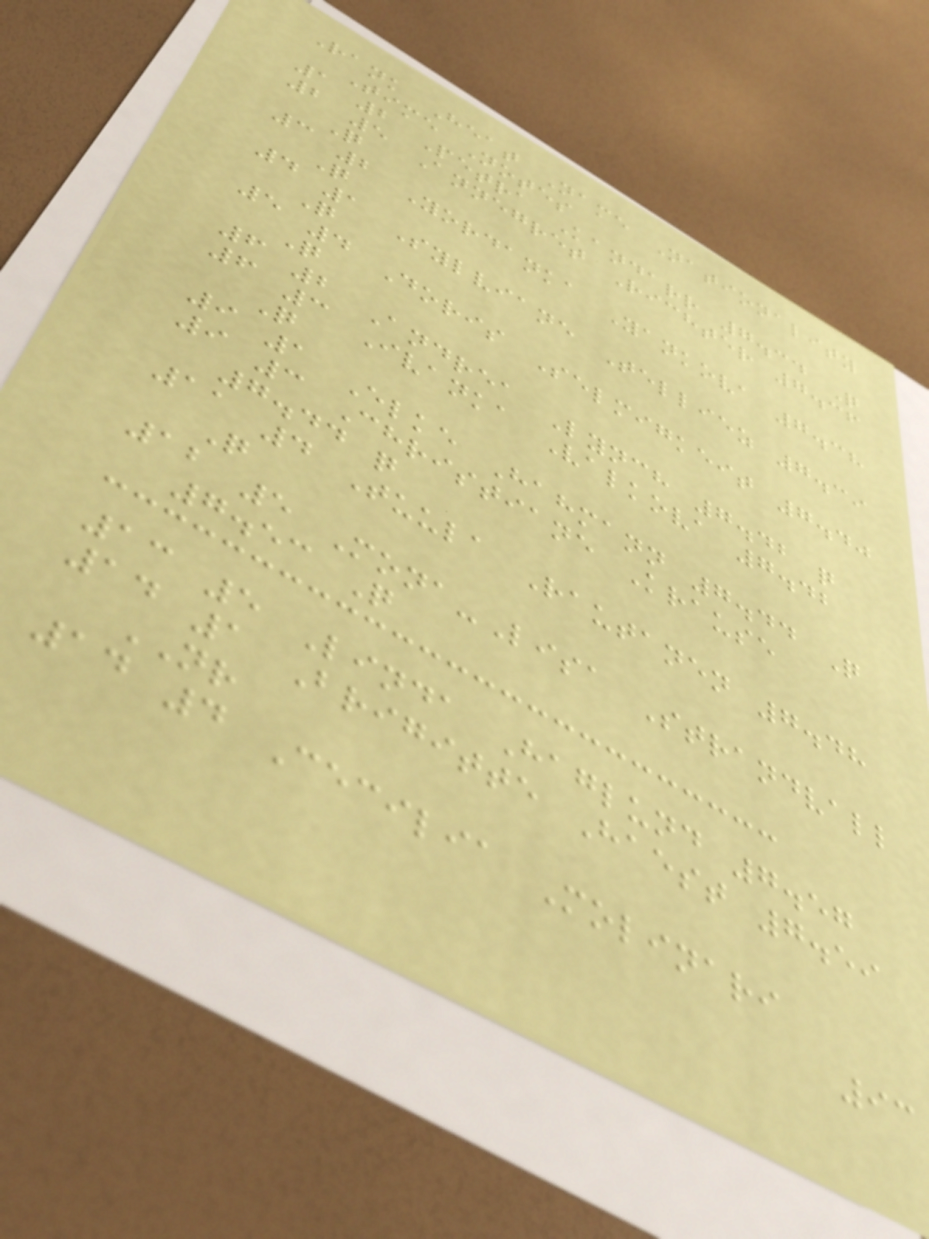Rank Heat Name Nationality
Time Notes
1 2 Petra Kandarr 7.34 Q
2 5 Annegret Richter 7.36
Q
3 2 Yordanka Yankova 7.38
Q
4 1 Sylviane Telliez 7.39
Q
5 4 Doris Selmigkeit 7.40
Q
6 2 Andrea Lynch 7.42 q
6 3 Ivanka Valkova 7.42
Q
9 1 Elke Hahmann 7.44 Q
9 3 Christiane Krause
7.44 q
11 4 Tuula Rautanen 7.48
Q
12 5 Mona-Lisa Strandvall
7.53 Q
13 5 Linda Haglund 7.57
14 1 Brigitte Haest 7.59
NR
14 4 Cecilia Molinari
93
